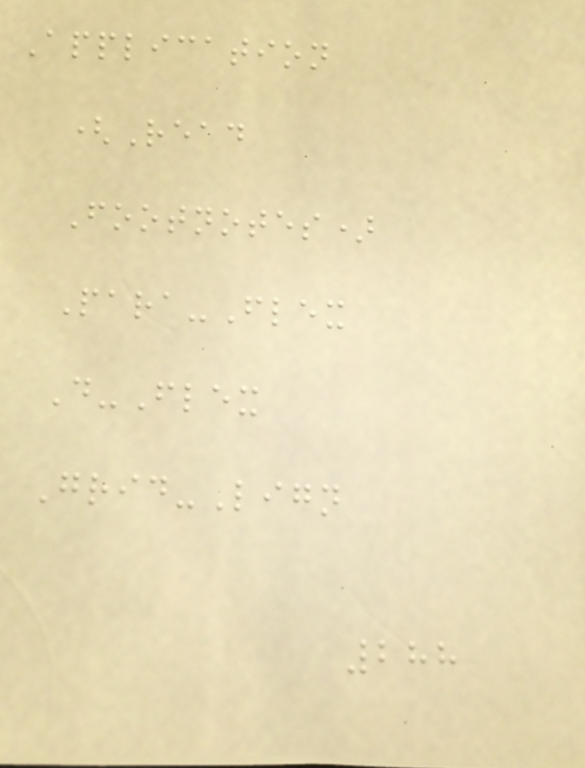Application
(Read
Footnotes)
Para-Flex
D-Flex
Grid-Lign
288
